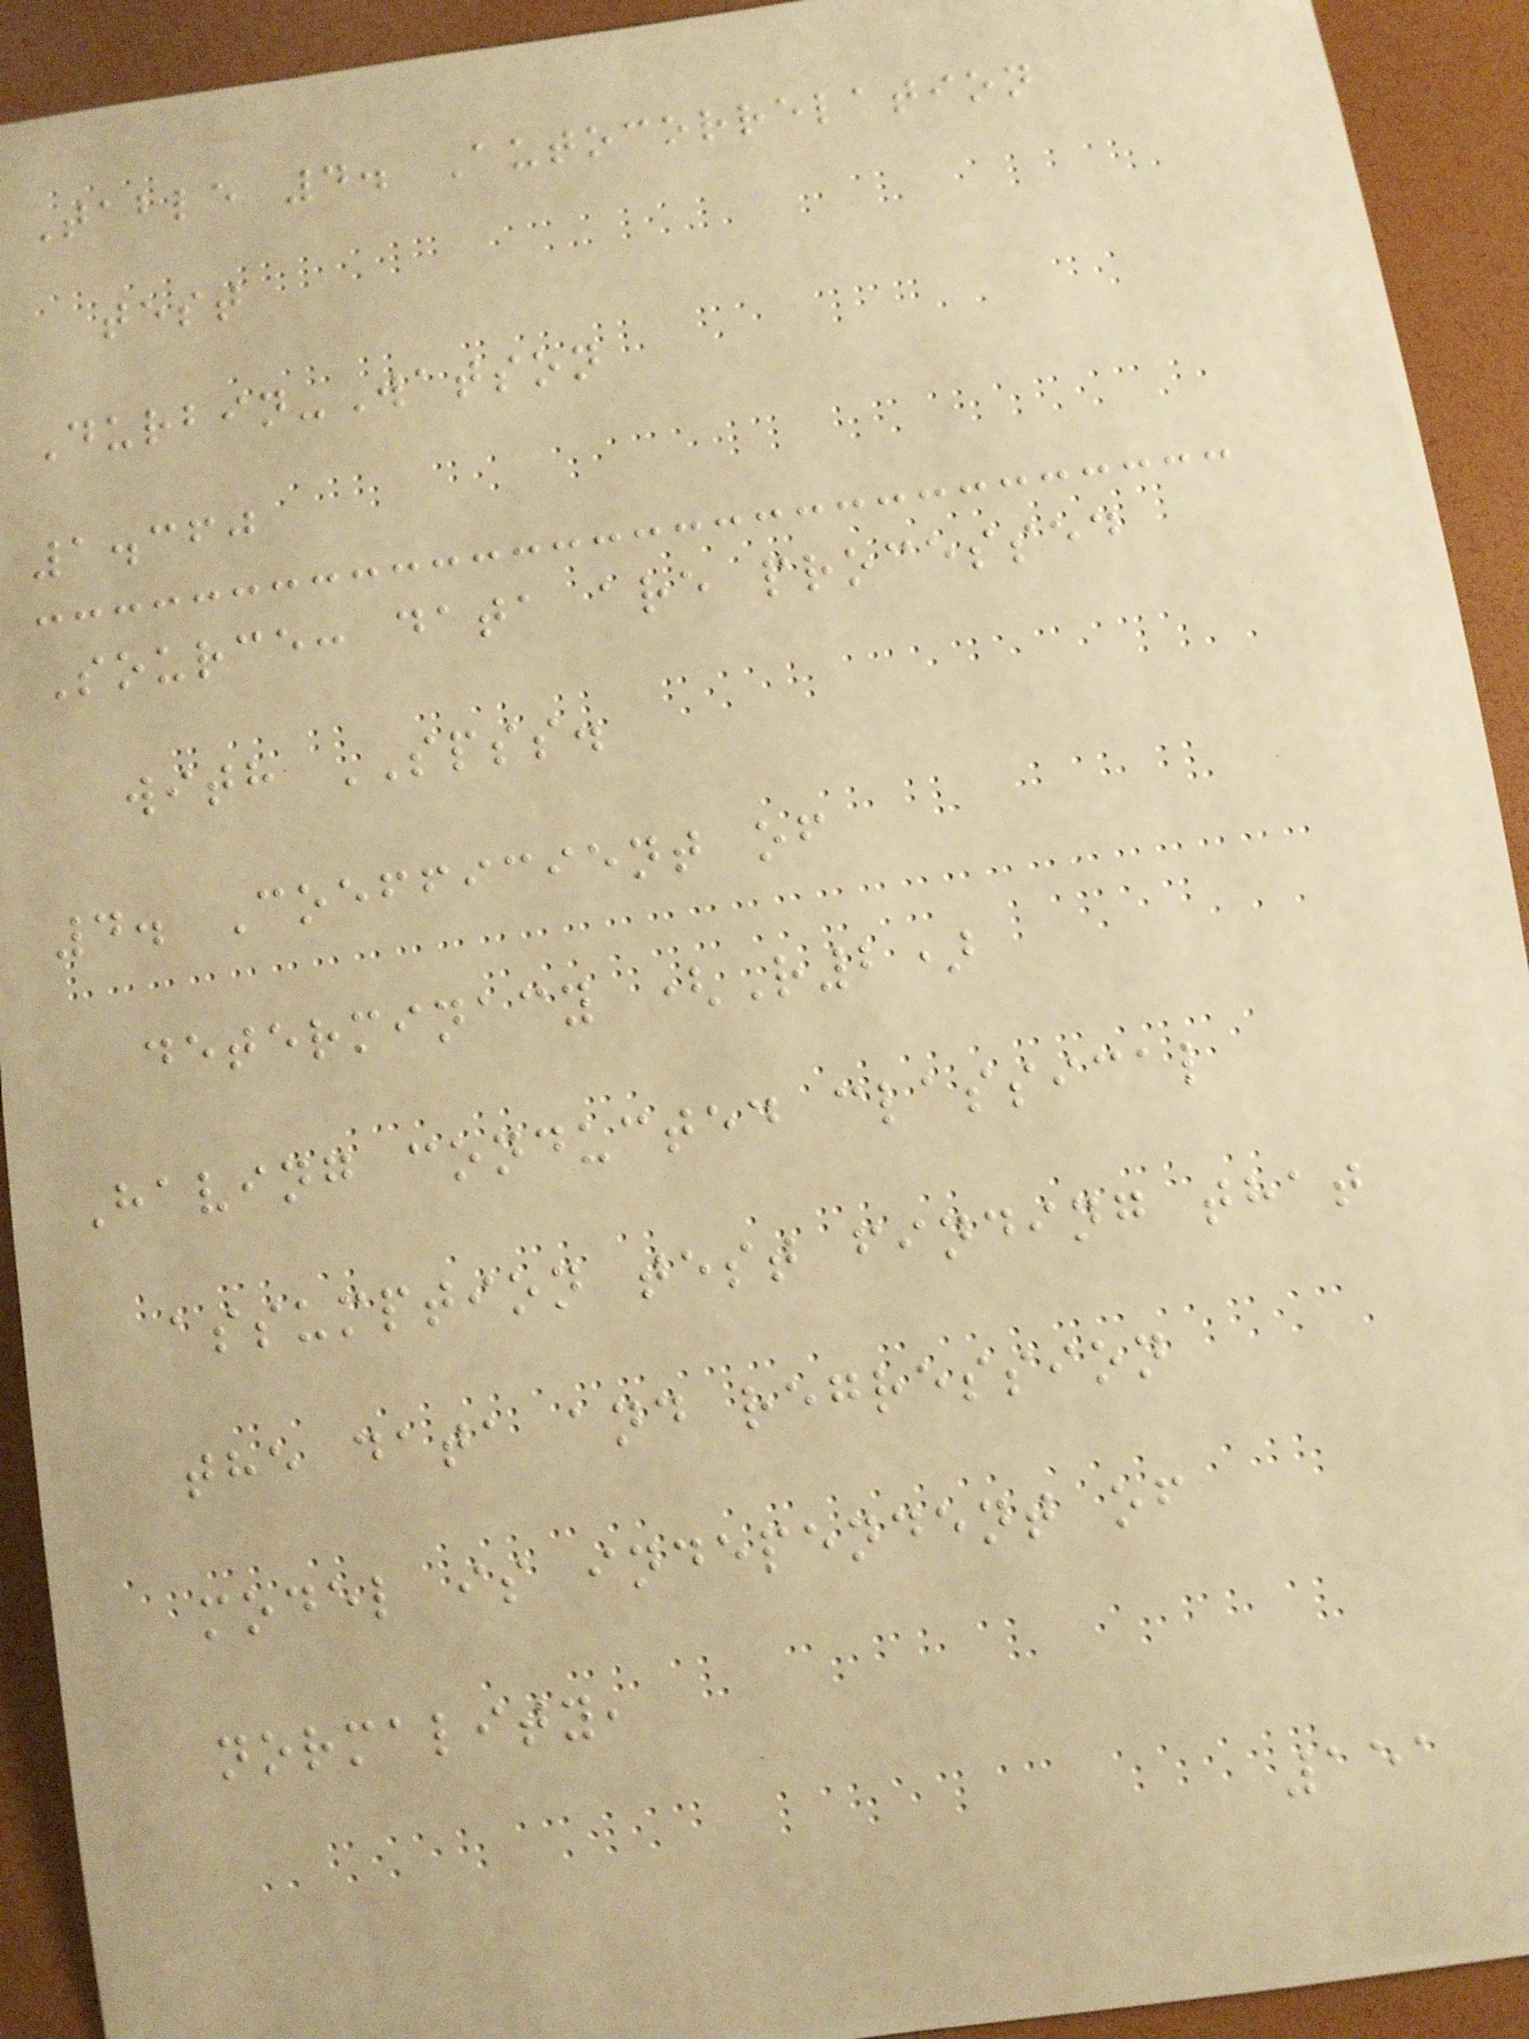Table 4. Autocorrelation
test
Durbin-Watson
1.360
Source: data are processed
with SPSS.
4. Coefficient of
determinacy (R2)
Having conducted classical
assumption test finding that
the data and regression
model is independent of
normality,
151
